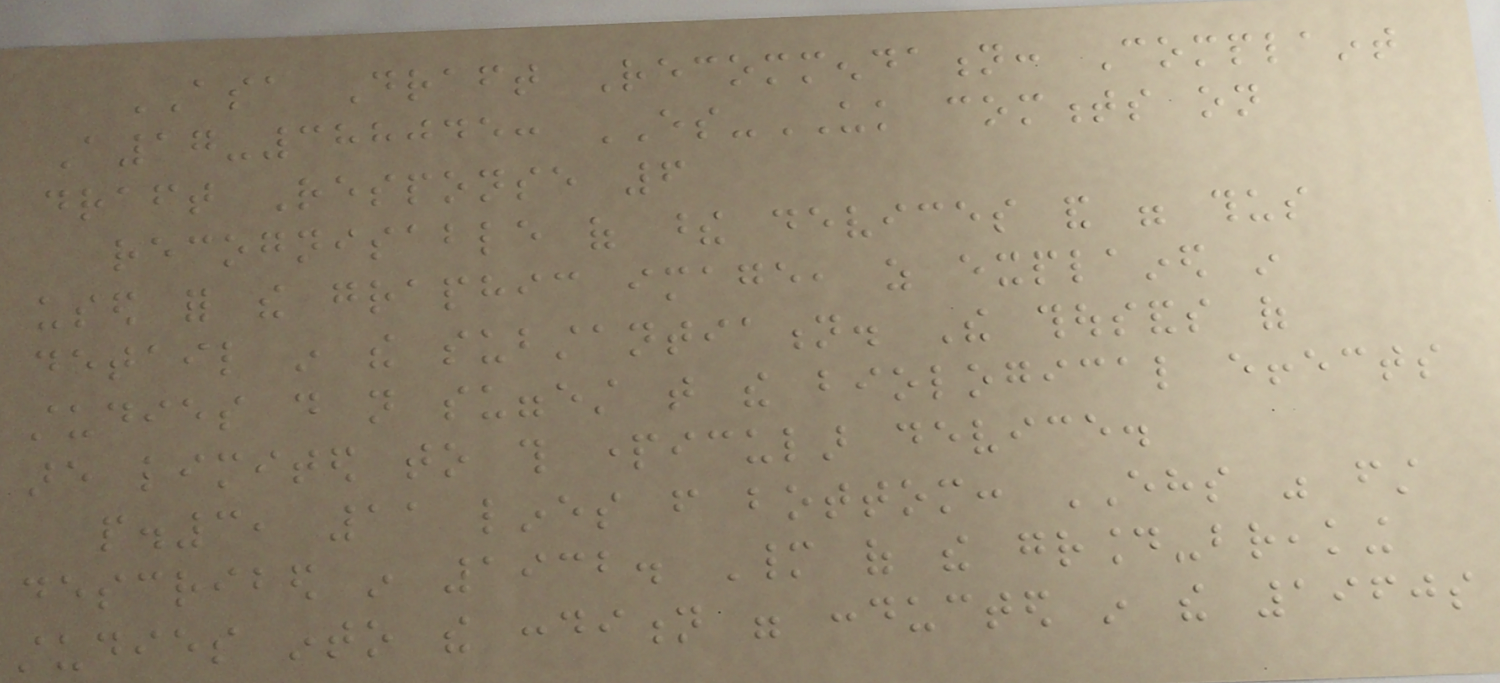ASA Draft Recommendation: Complaint
A17-388045: ES-UK comments on
draft Response 6
recognisable of these devices and were thus
used for the graphic image, as explained in
detail in the substantiation. The thousands of
studies do not suggest that the biological effects
are limited to this particular device.
p.3, 11 lines from bottom: EHS was first
described in 1932. Many of the ground-breaking
studies into the condition were conducted in the 1960s
